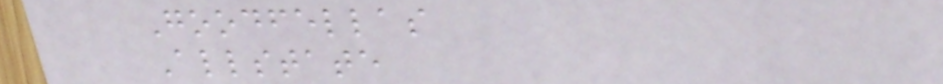Goodfellas
Allstate
